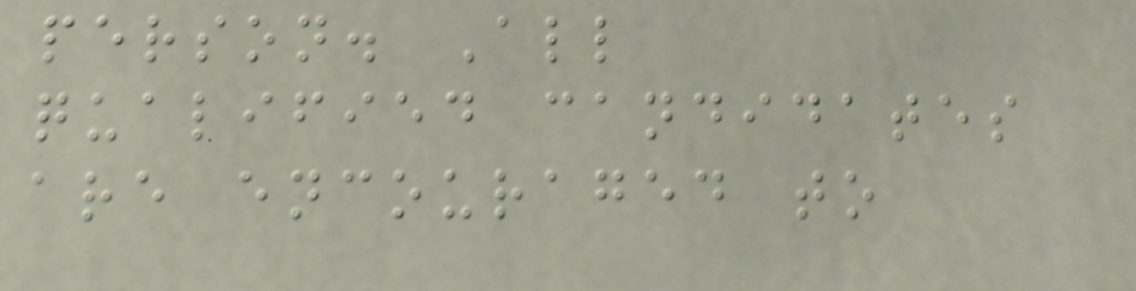person. All
qualified candidates
are encouraged to
